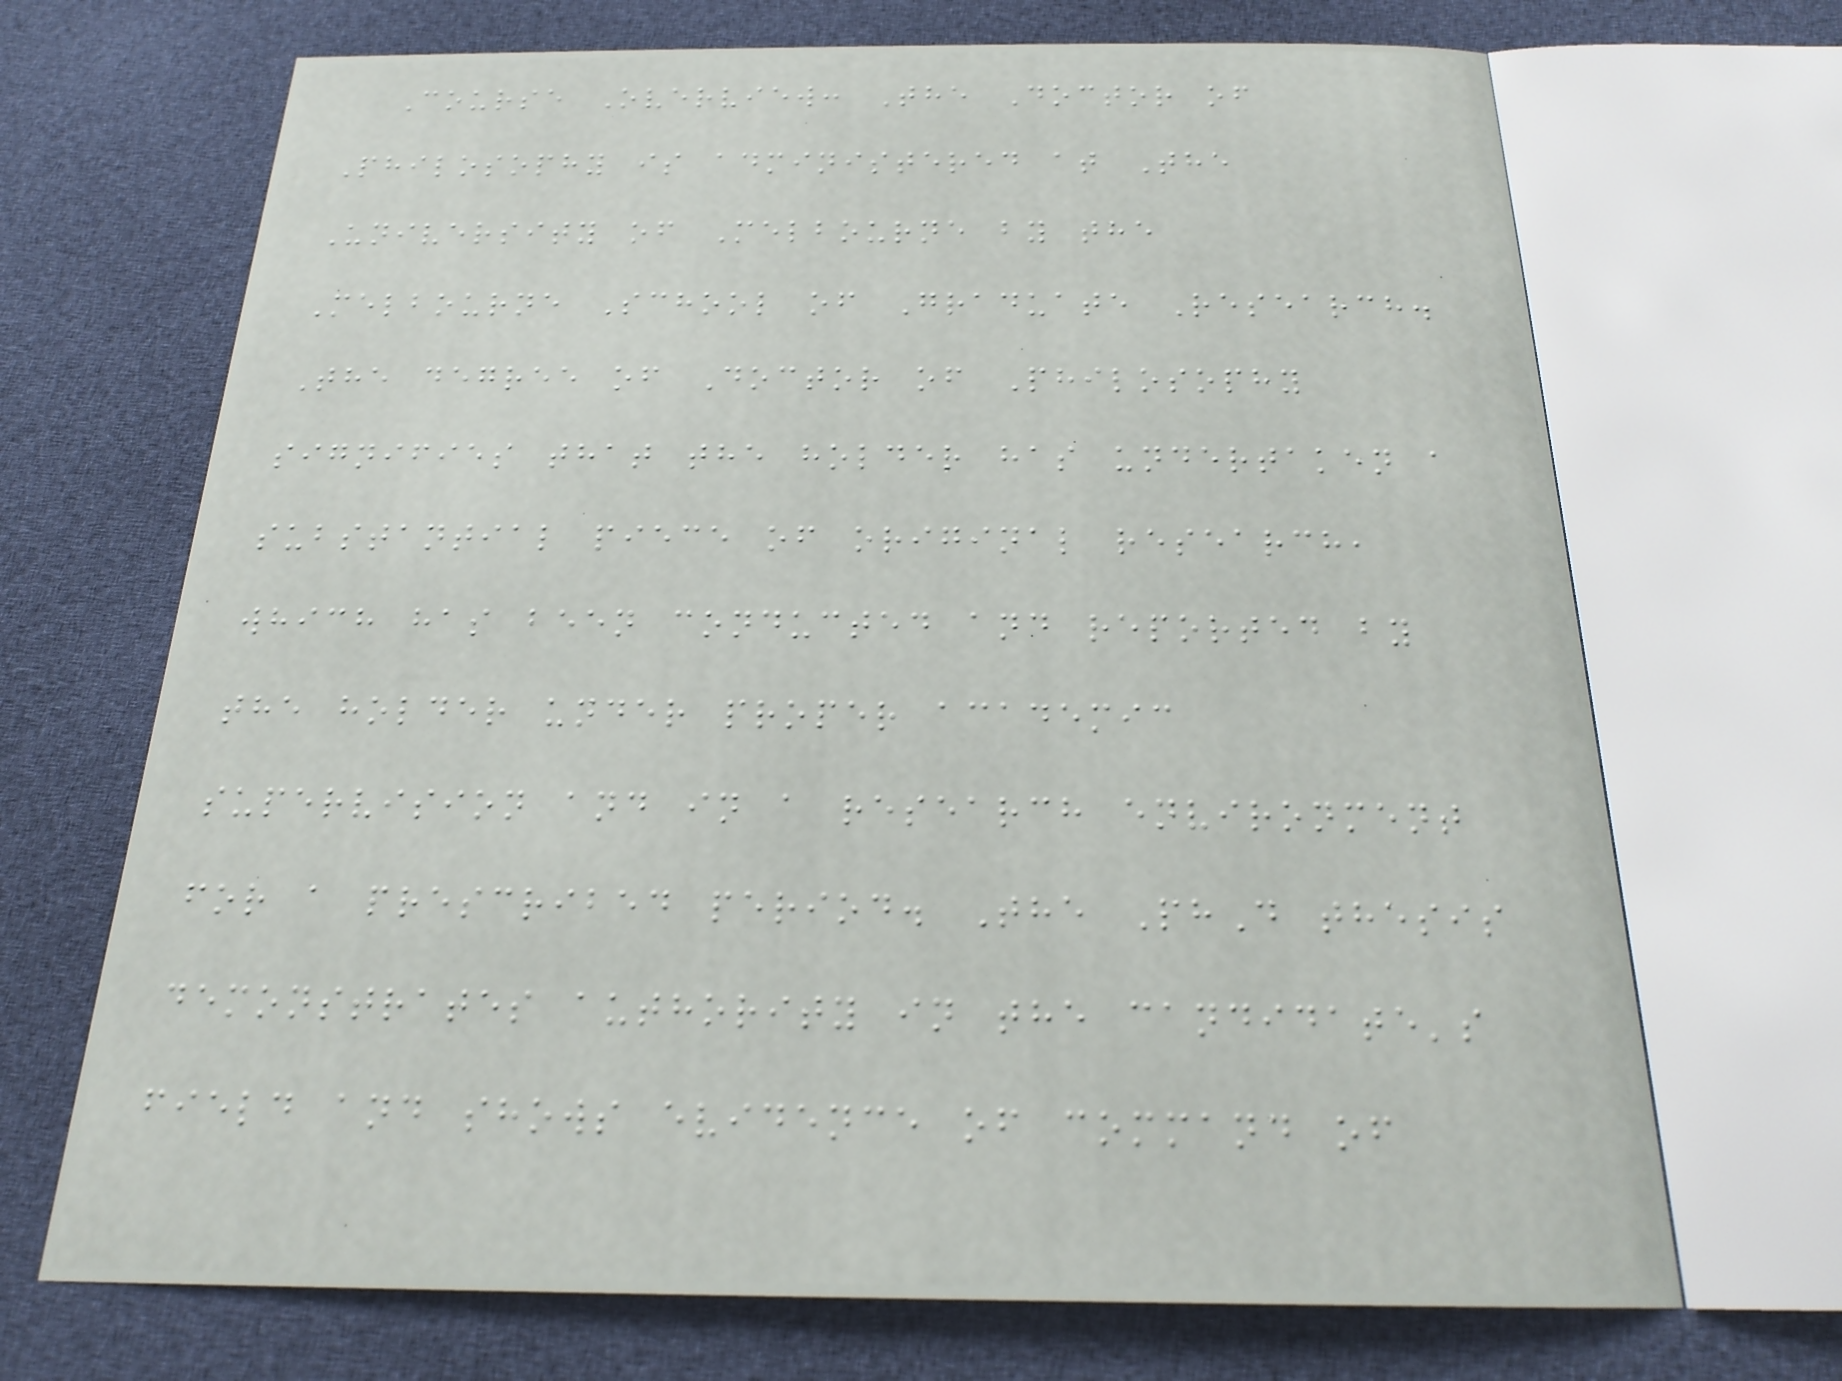Course Overview: The Doctor of
Philosophy is administered at The
University of Melbourne by the
Melbourne School of Graduate Research.
The degree of Doctor of Philosophy
signifies that the holder has undertaken a
substantial piece of original research,
which has been conducted and reported by
the holder under proper academic
supervision and in a research environment
for a prescribed period. The PhD thesis
demonstrates authority in the candidate's
field and shows evidence of command of
